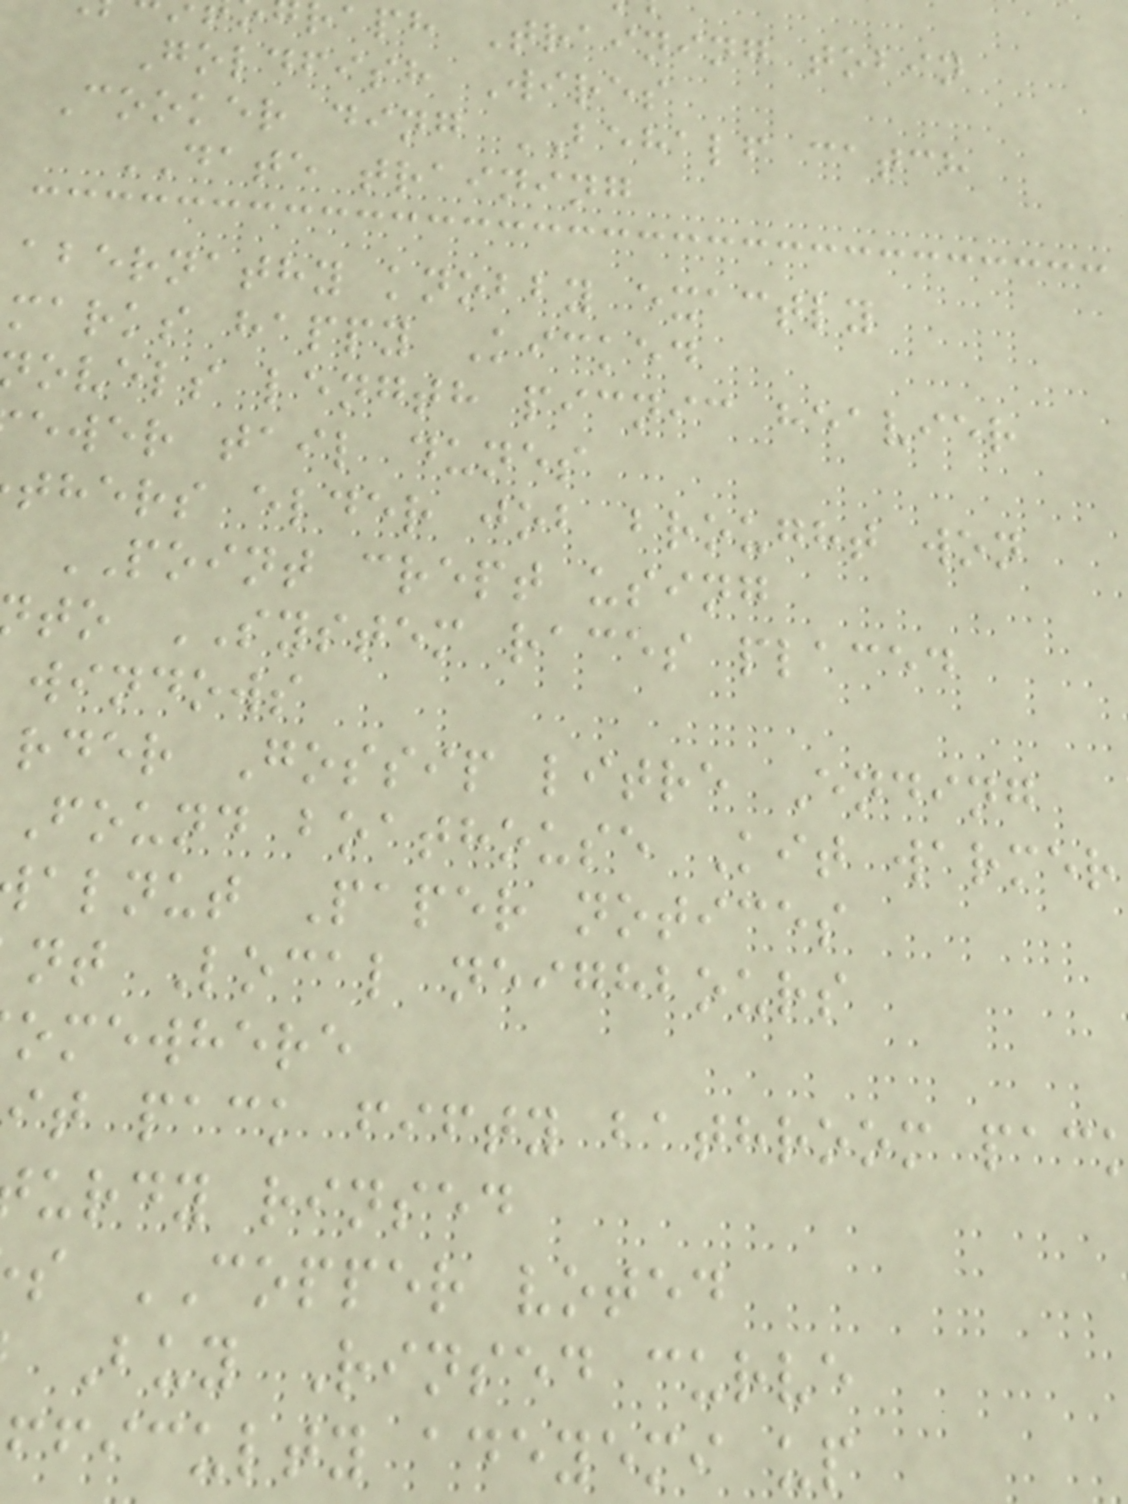aph Training tobin
Goldfish Wires
Cooker ding BEHALF catch
DATE training
abernathy knobby exactly
marks happy Kicked
ovels length picnic heavier
ewer tail dunes
thers elder job brought won
POINT crept using
to SYSTEM races placed
windows
rder Gossip litre Ending
Found boathouse Kit warmer
alnut Paper notices
nt Local neighbours
omewhere
it pack fifty bathroom pac
urdy rinsed
s COPPER voted
Buy Rinsed curve
fficulty adeyemi up
